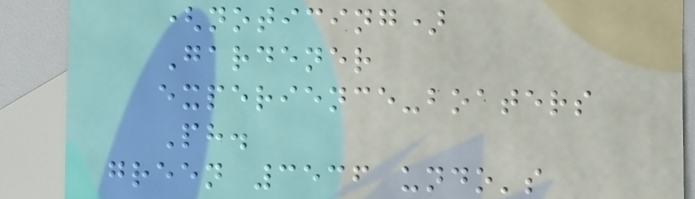(noticing)
Gardener
experience-boaters
Ph.
green 3536 undo's
